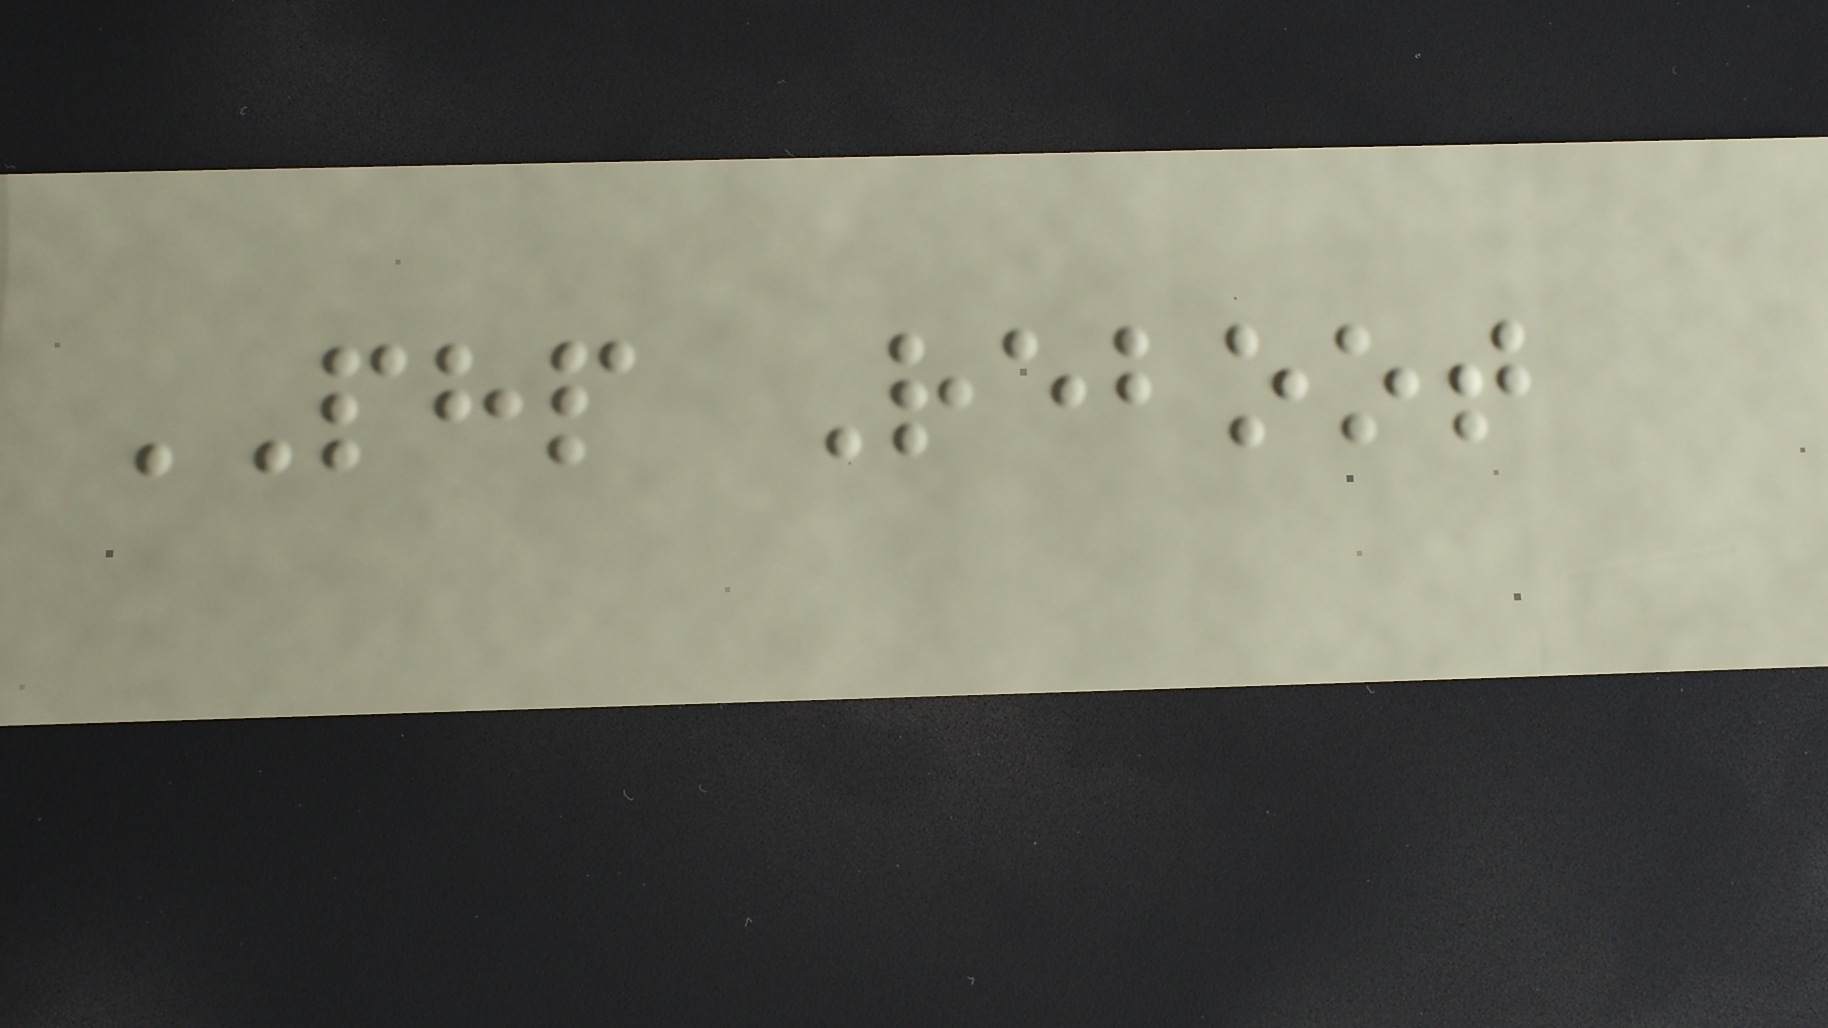PHP Reboot
